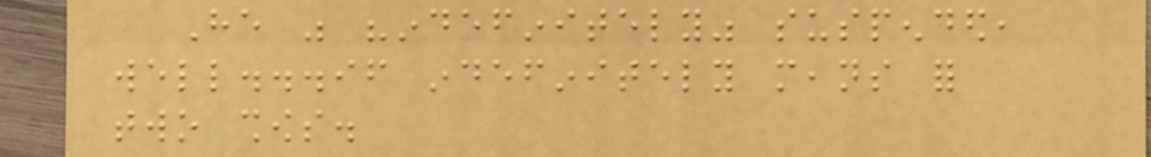He was "indefinitely" suspended,
well...if indefinitely means for
two shows.
